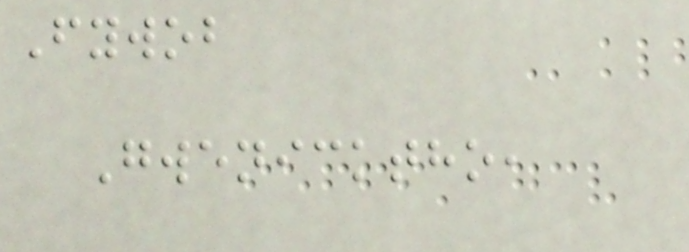Fywob
Gwenicktho,
